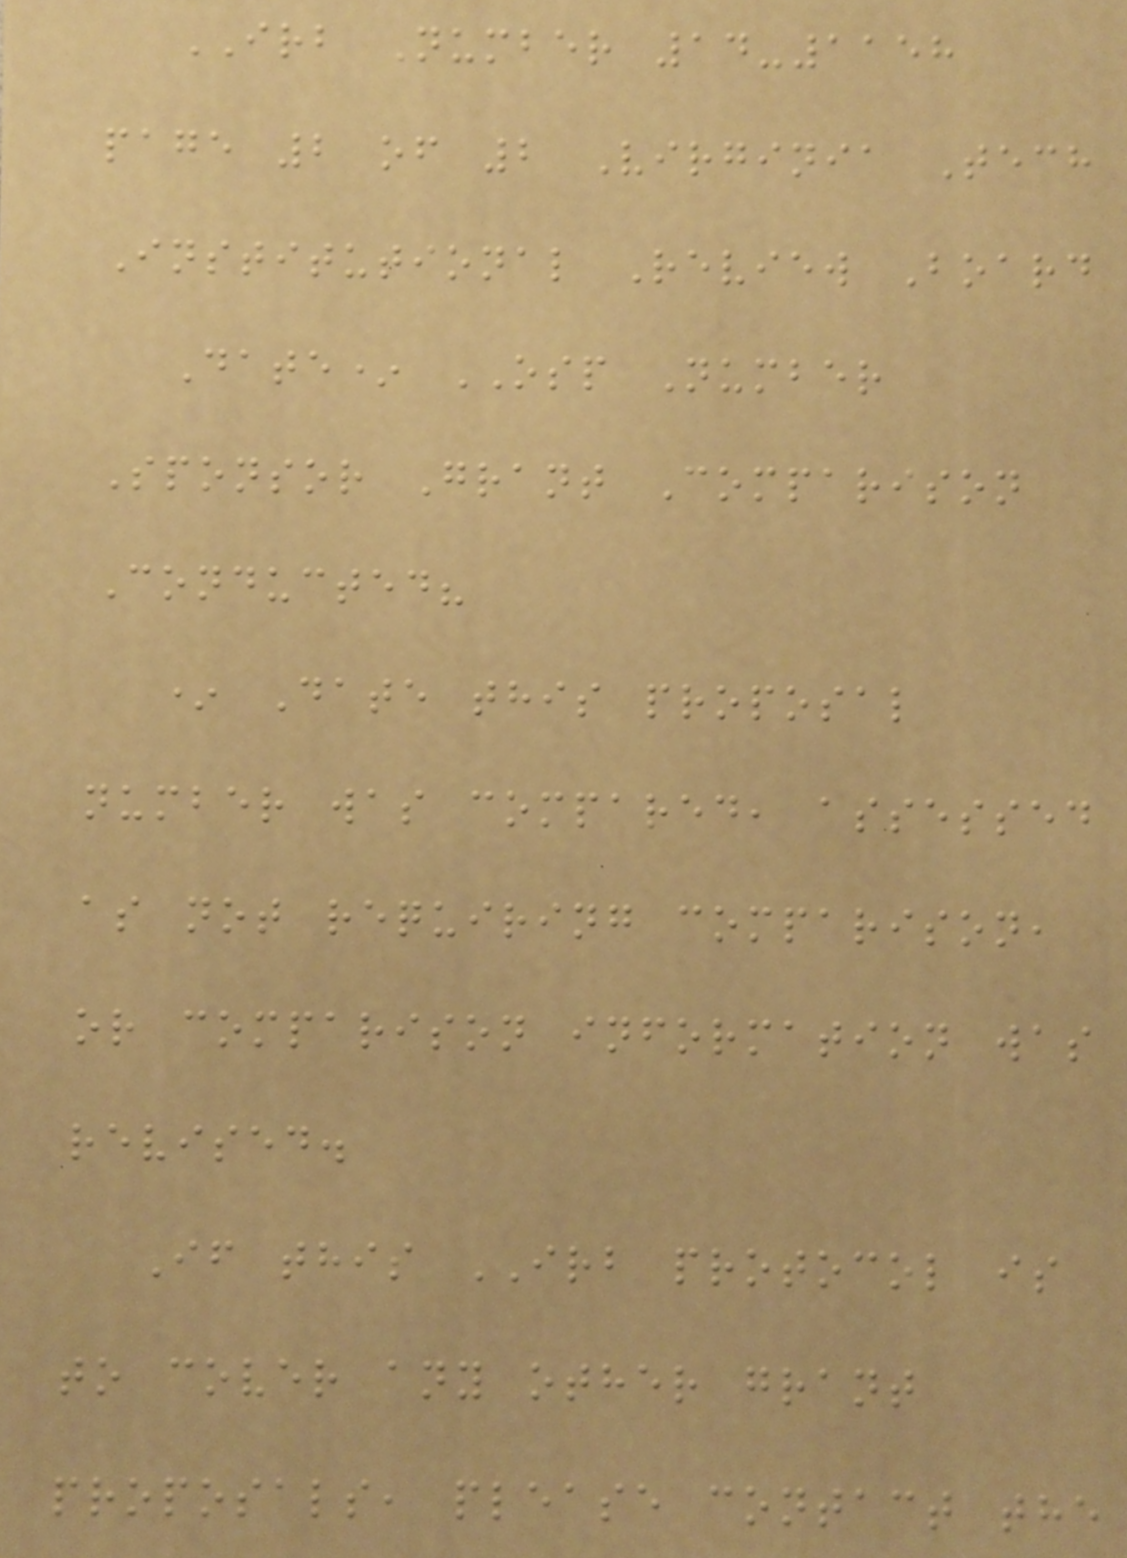IRB Number 14-1158
page 2 of 2 Virginia Tech
Institutional Review Board
Date* OSP Number
Sponsor Grant Comparison
Conducted?
* Date this proposal
number was compared, assessed
as not requiring comparison,
or comparison information was
revised.
If this IRB protocol is
to cover any other grant
proposals, please contact the
